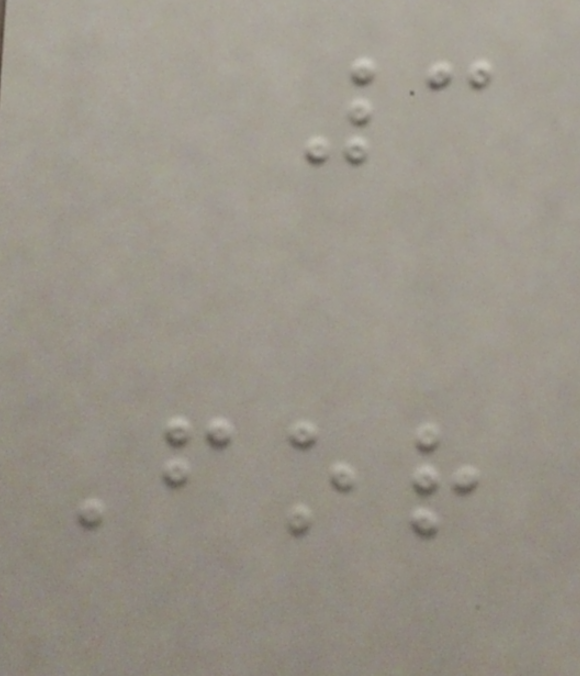3
For
